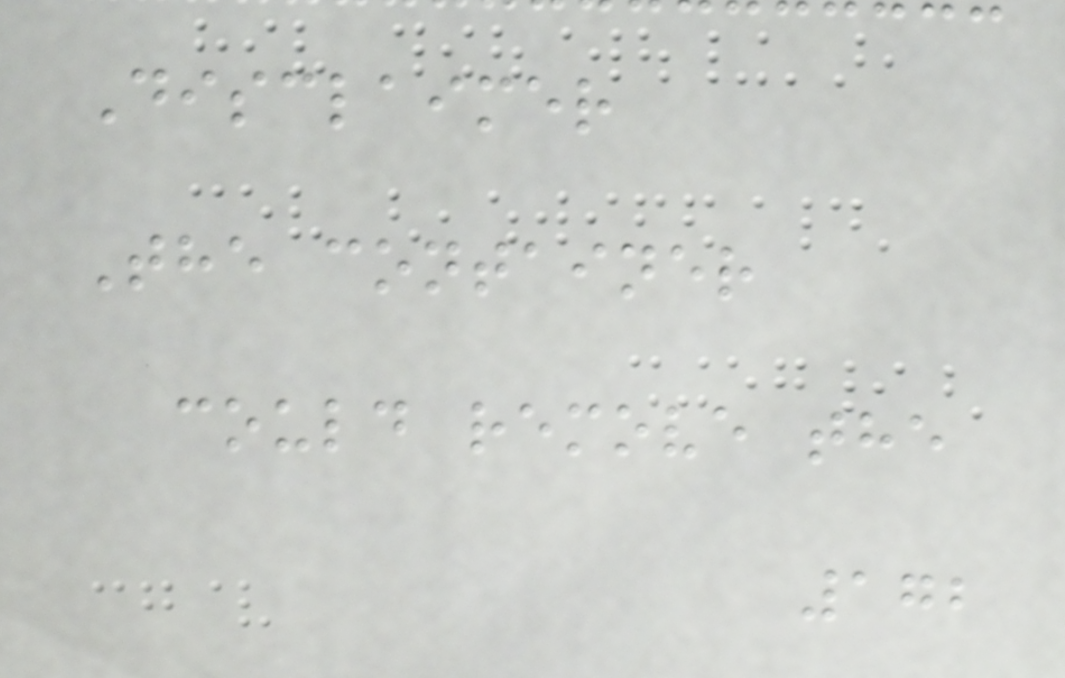Disclaimer
The container
could remove the
172
